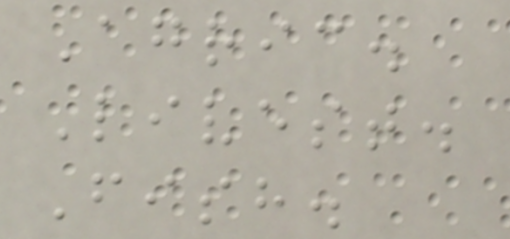Agric.
Livest.
Fish.
